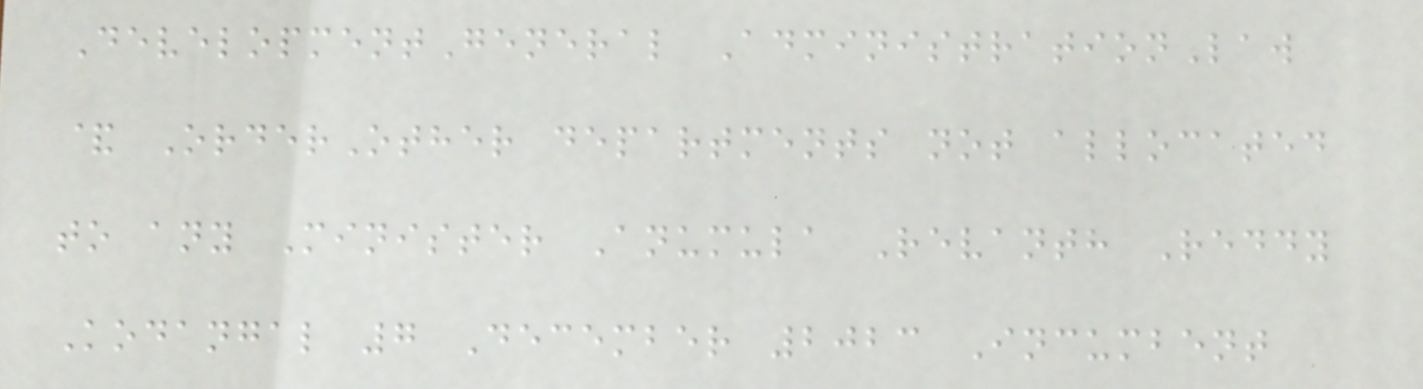DevelopmentGeneral AdministrationLaw
& OrderOther departments not allocated
to any Minister Anumula Revanth Reddy
Kodangal 7 December 2023 Incumbent
